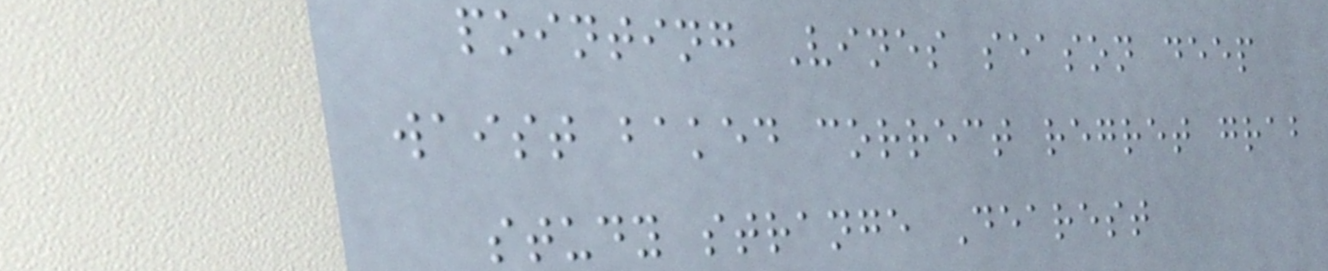pointing Vines season deep
waist baked correct regret grab
study strange Dearest
